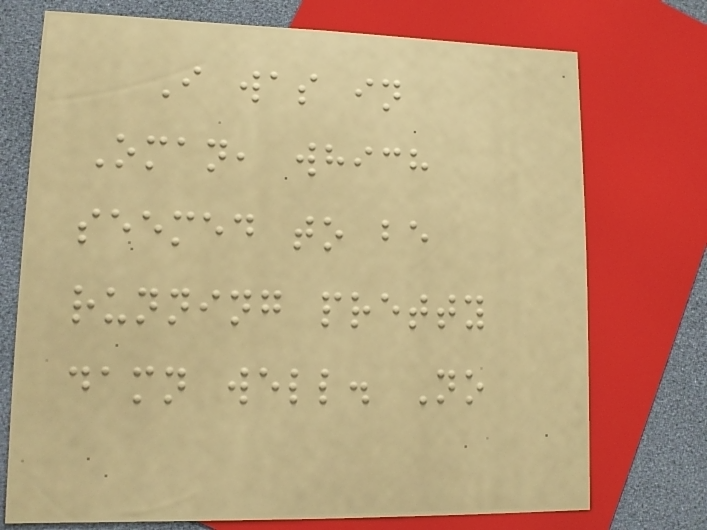I was in
Oman, which
seemed to be
running pretty
damn well. No
